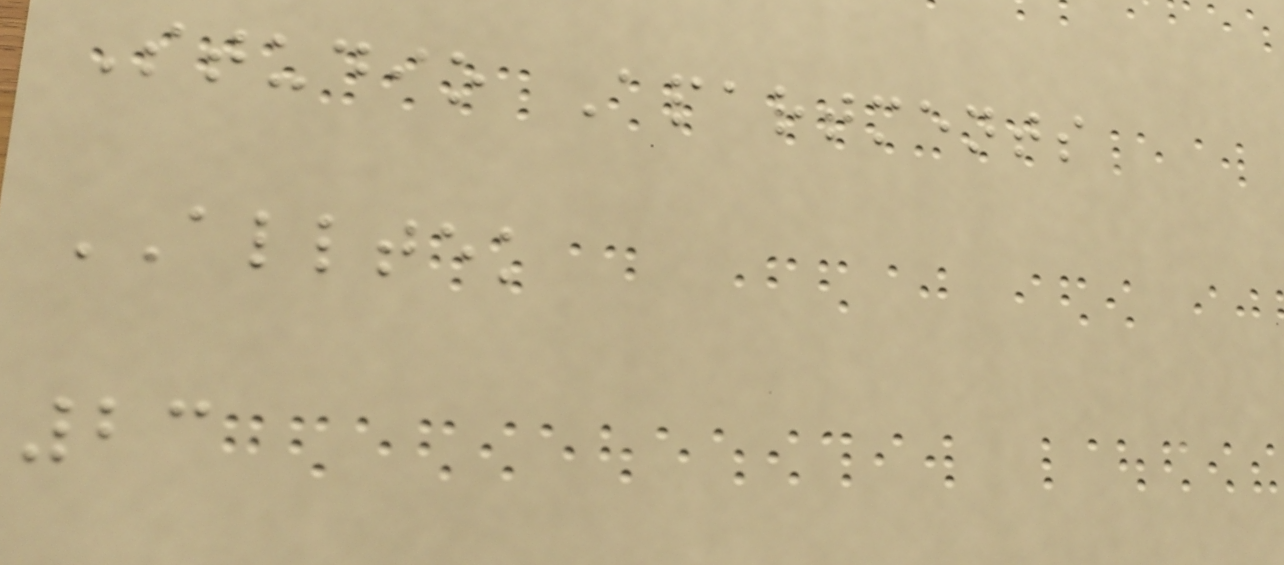Studio Apartments
ALLTEK
23
